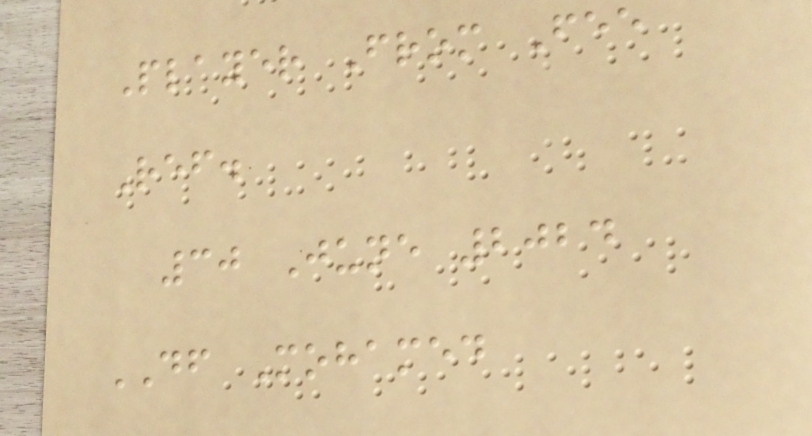Player From Fee
Ref.
30 June 2024
DF Mohamed
